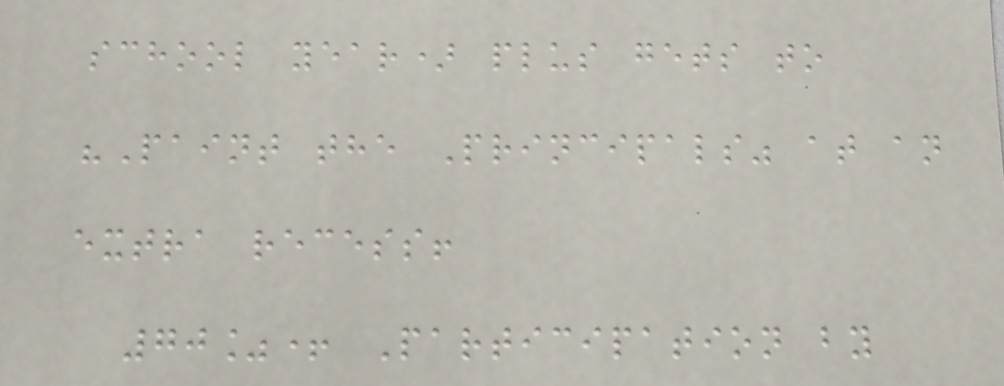school year) plus gets to
"Paint the Principals" at an
extra recess!
70%+ Participation by
